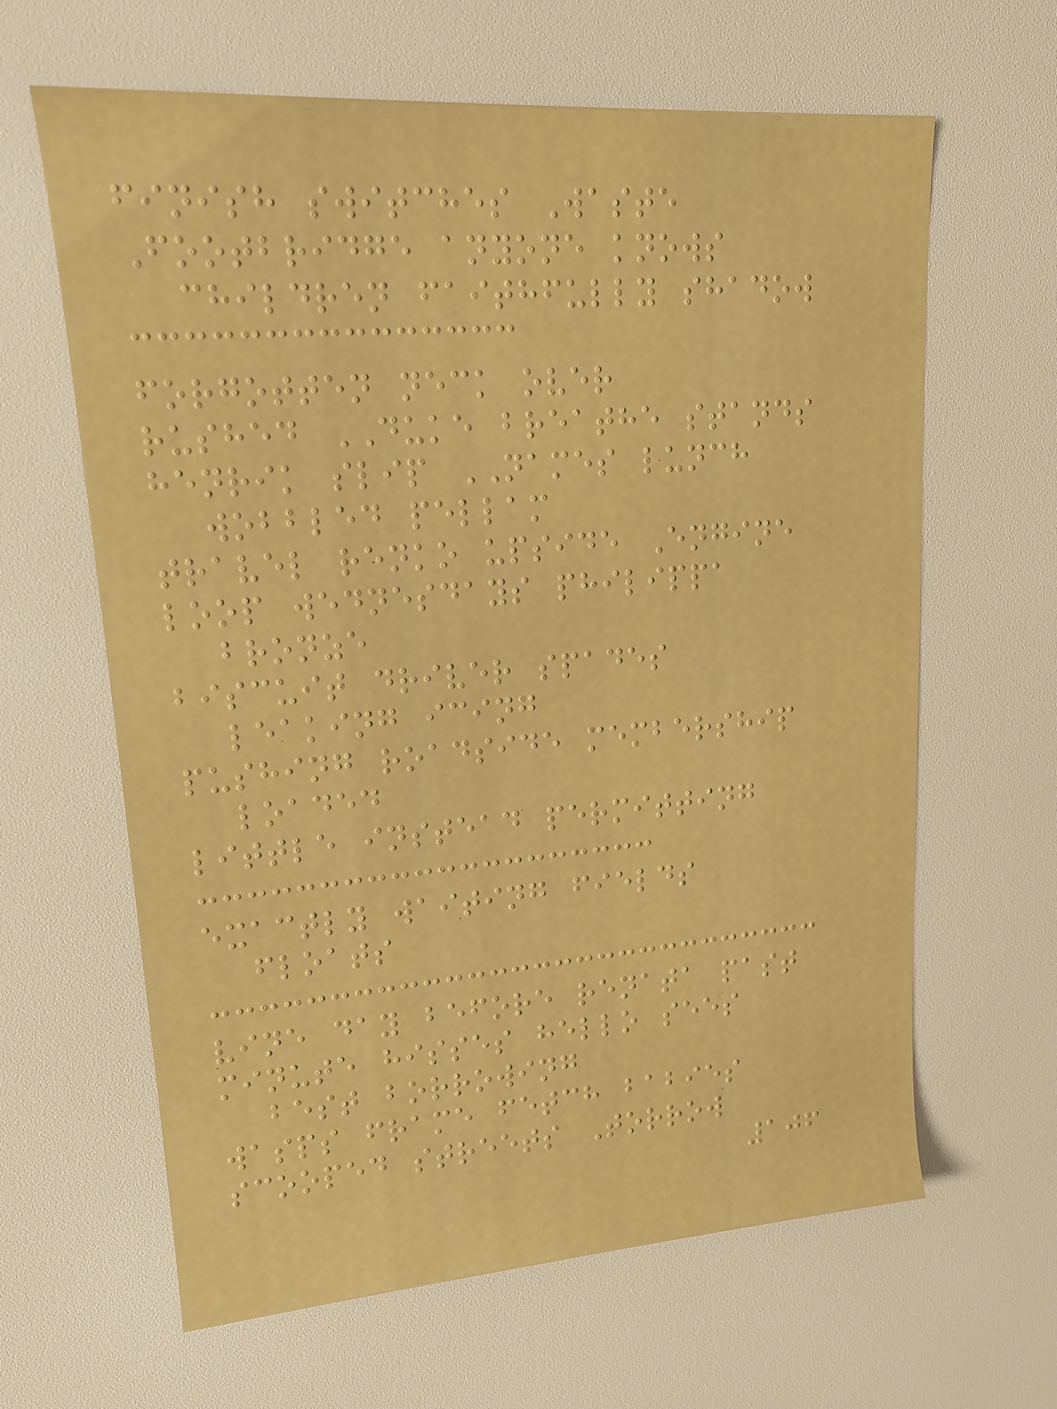finish switches Waste
Footbridge anyone knows
children faithfully shadow
forgotten neck over
rushed DUKE breathe stands
henrik slip NAMES lunch
wobbled pellam
travel renko upside Engine
loop wednesdays philippa
bronze
biscuit driver spades
leaking icing
pushing roadside membership
loaded
little instead permitting
exactly waiting fields
floats
vine day before renata past
minute hisses hello sees
best borrowing
wasps frame fetch babies
scooped streets Torrow
106
